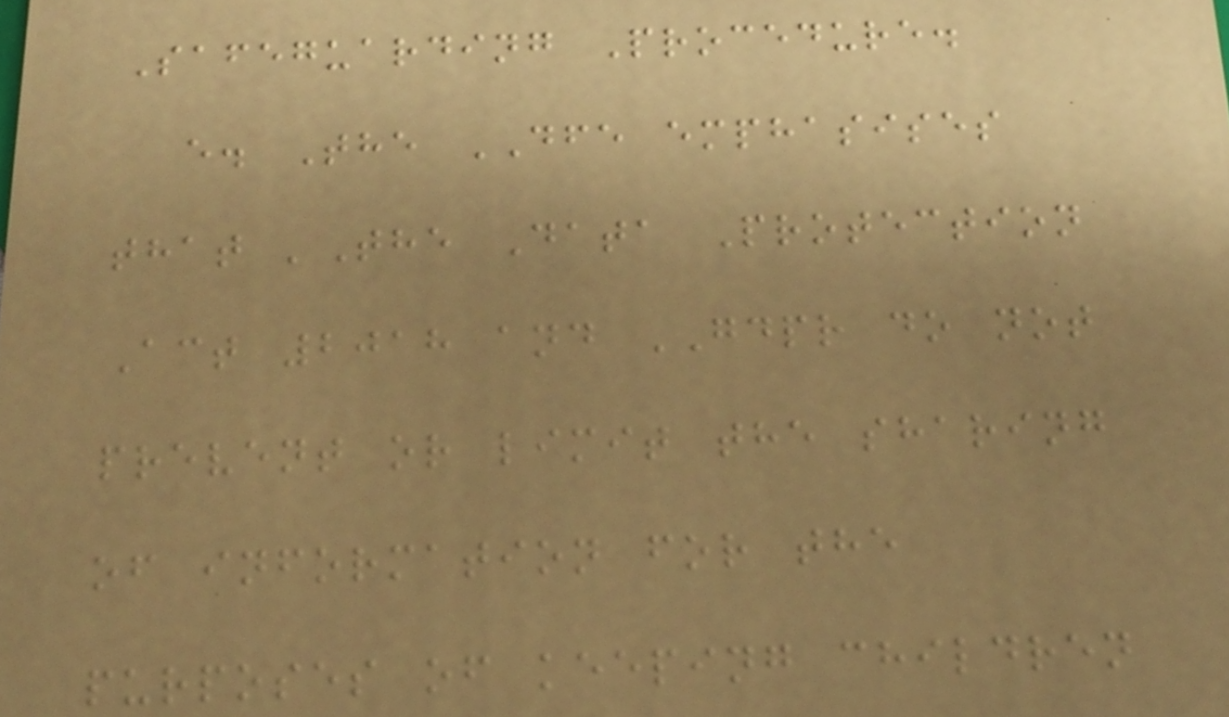Safeguarding Procedure.
e. The DFE emphasises
that 'The Data Protection
Act 2018 and GDPR do not
prevent or limit the sharing
of information for the
purposes of keeping children
